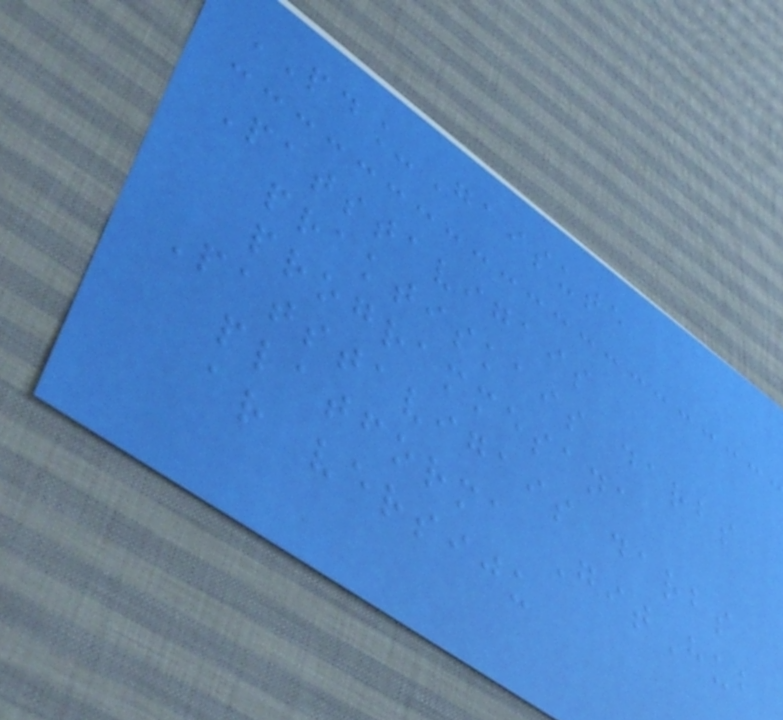PD_Gaisute
Patstavigais
praktiskais darbs
programmesana
Patstavigais darbs
platforma GitHub
ar versiju
